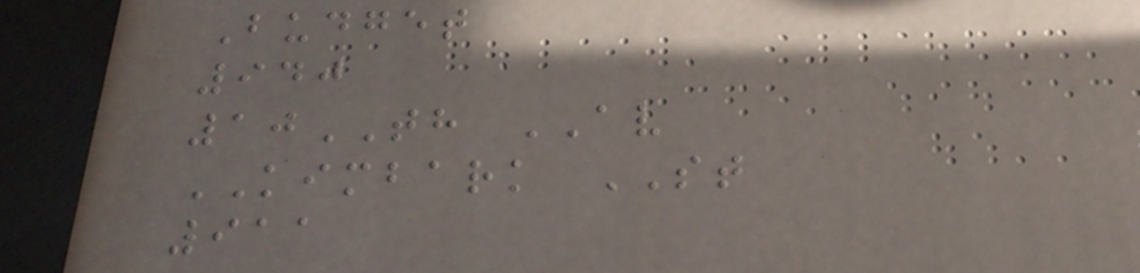Budget
940
10TH AV
KIMBARK ST
911
